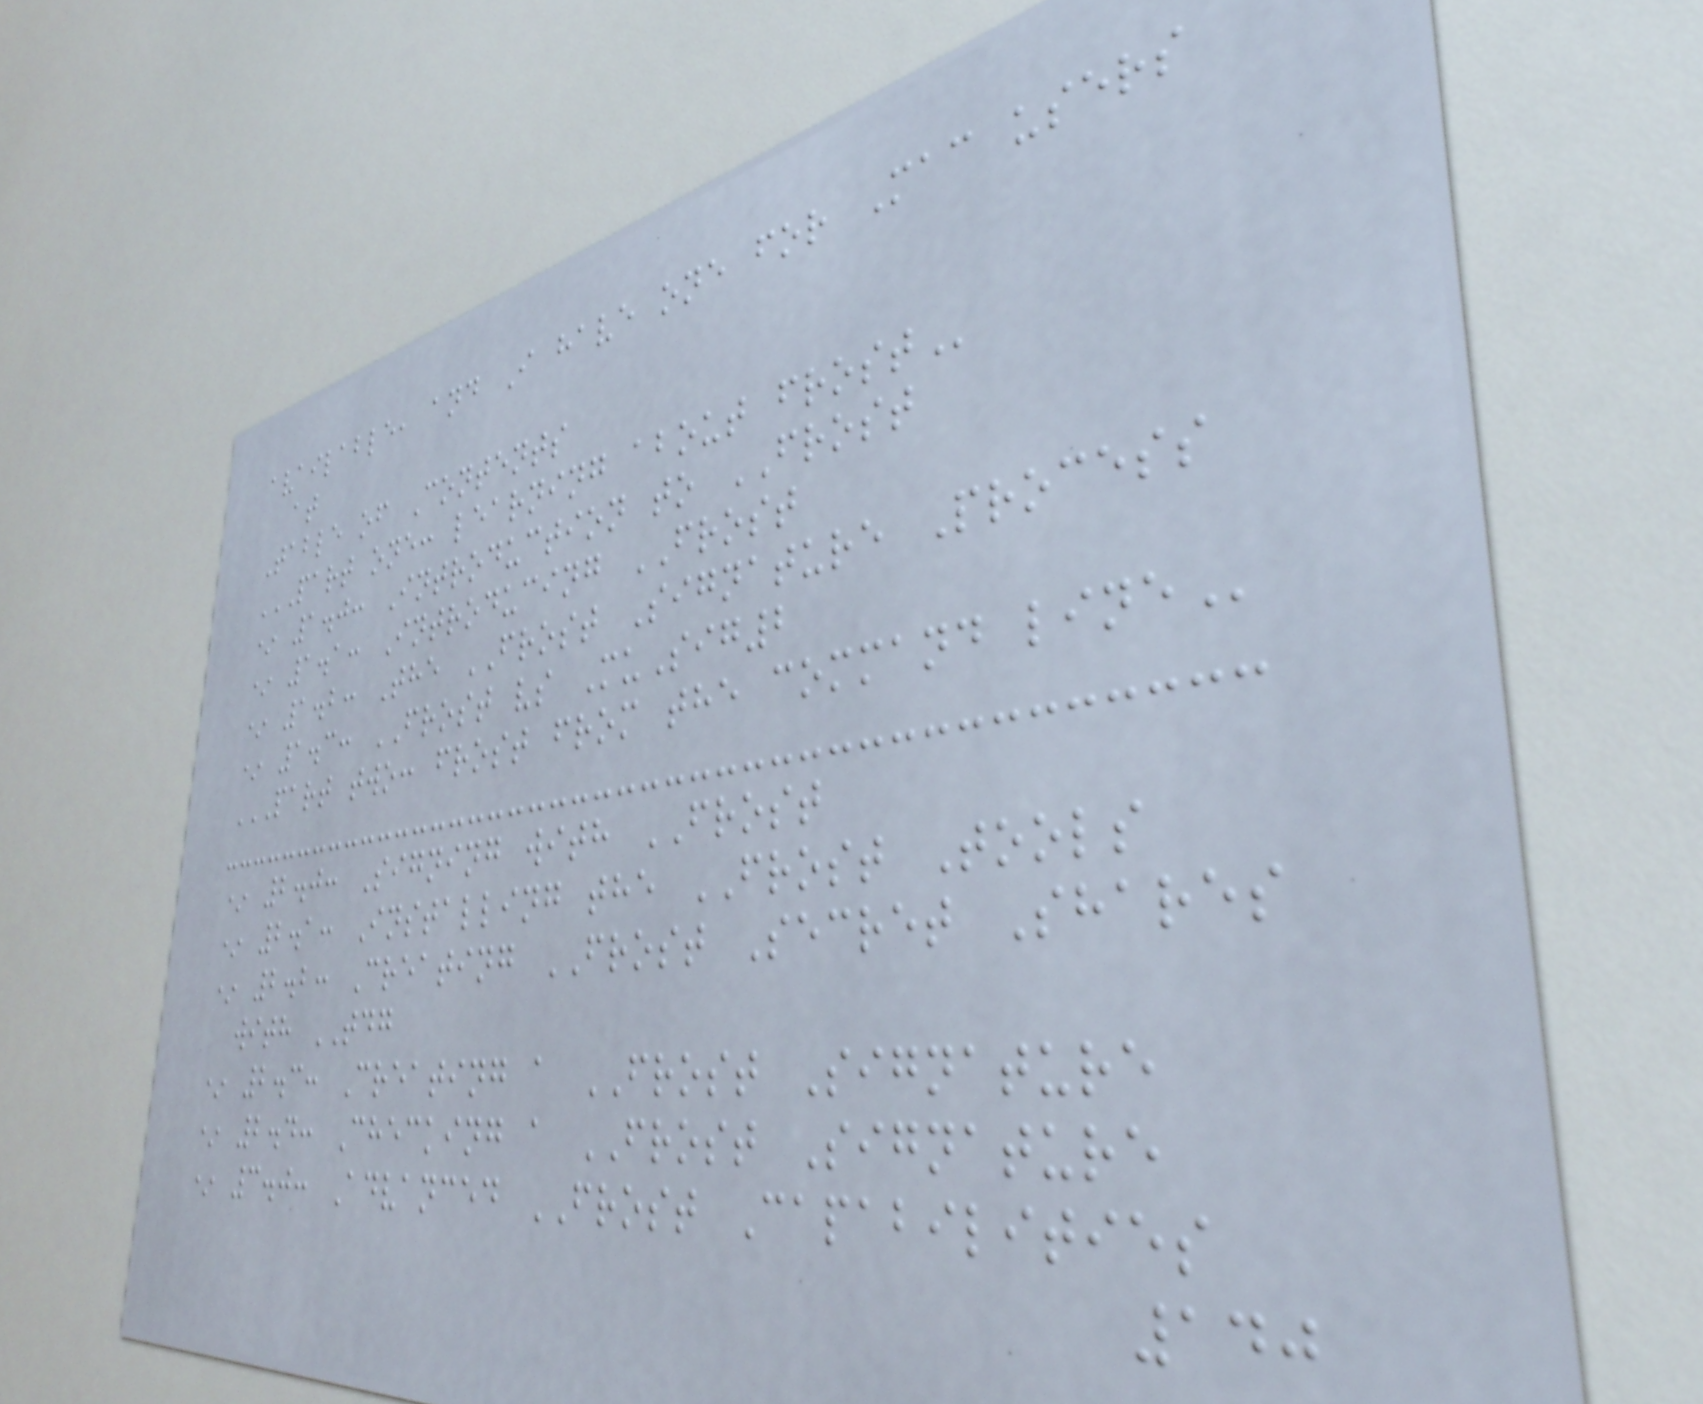available, and I have one for Mac users
at
Table of Contents
PART ONE: LEARNING ABOUT FROST
* 1.0: Introduction to FROST
* 1.1: Introducing FROST
* 1.2: The FROST Signature Process
* 1.3: FROST vs MuSig2
PART TWO: FROST FROM THE COMMAND LINE
* 2.0: Signing with FROST
* 2.1: Installing the FROST Tools
* 2.2: Creating FROST Secret Shares
with TDG
* 2.3: Creating a FROST Signature
* 2.4: Checking a FROST Signature
* 3.0: Advanced FROST Capabilities
140
